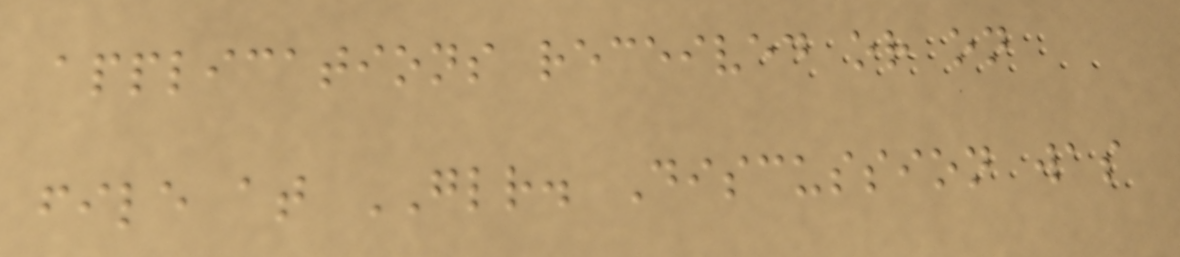applications received or on
file at GLR. Discussion was
